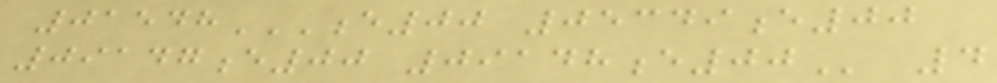01548E00 05349E00
09147E00 09148E00 4
